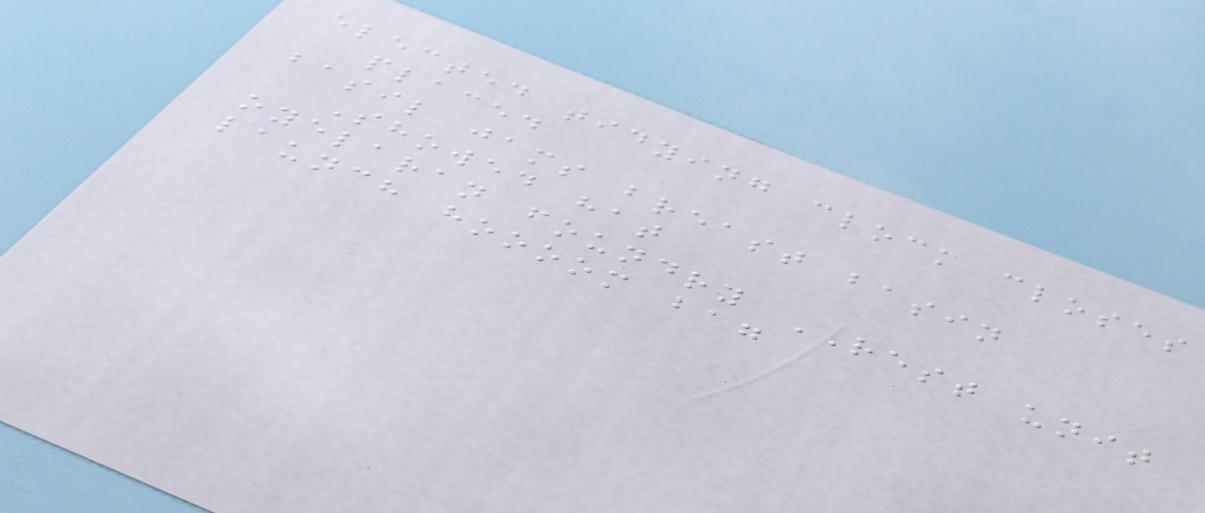elected tidying clock closes
placed
basil jams breast basin
Showed hat
oyelaran foundry REST unit
launch hoooom bag
